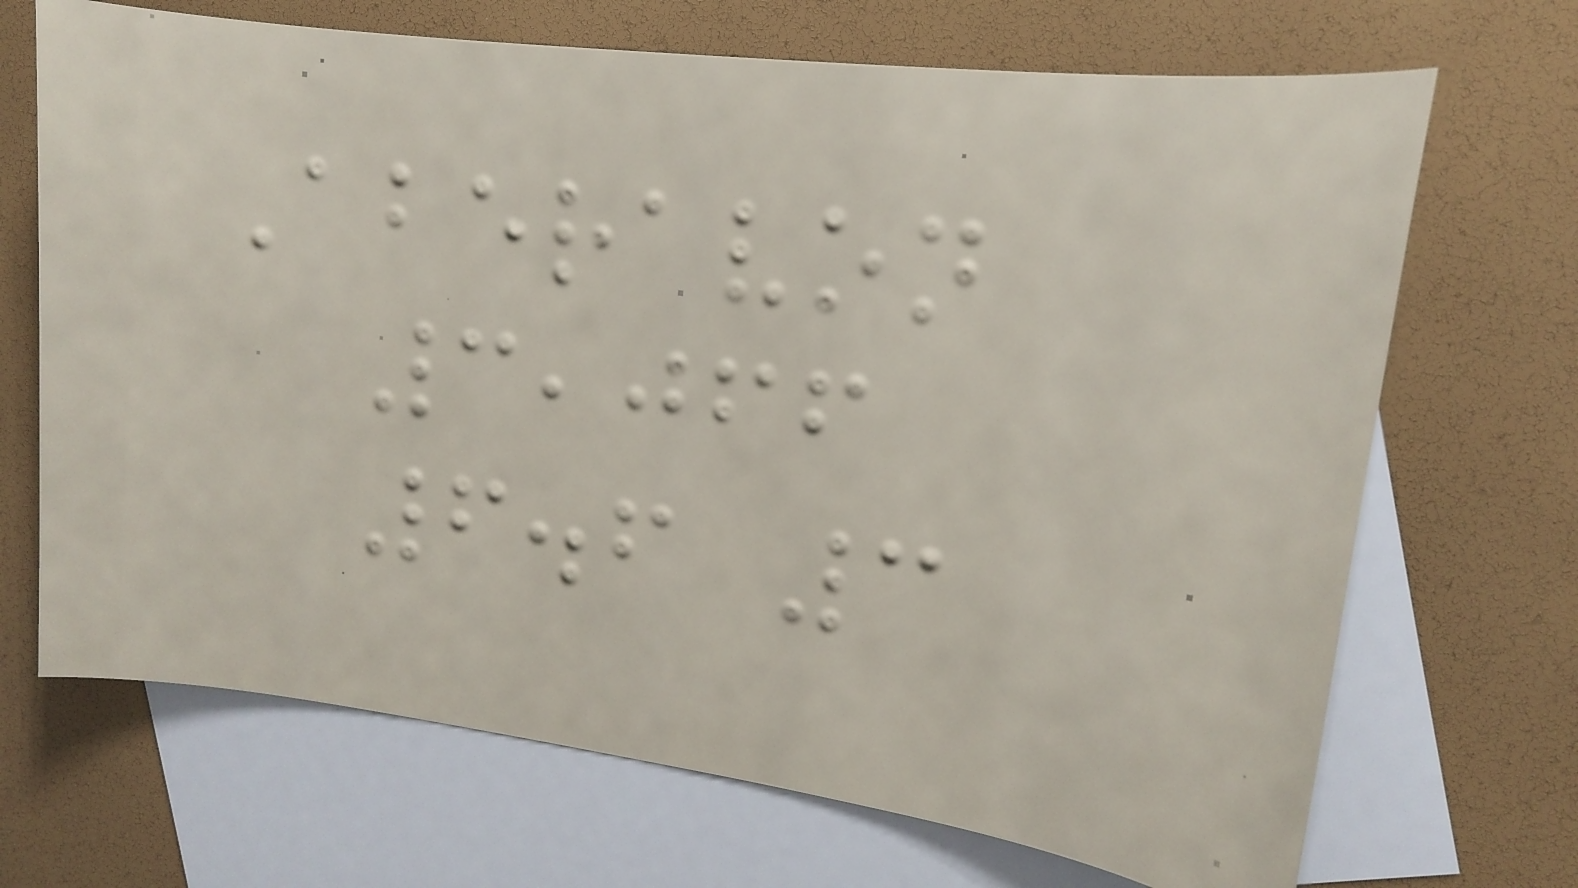Aberavon
3,066
6.6 3
